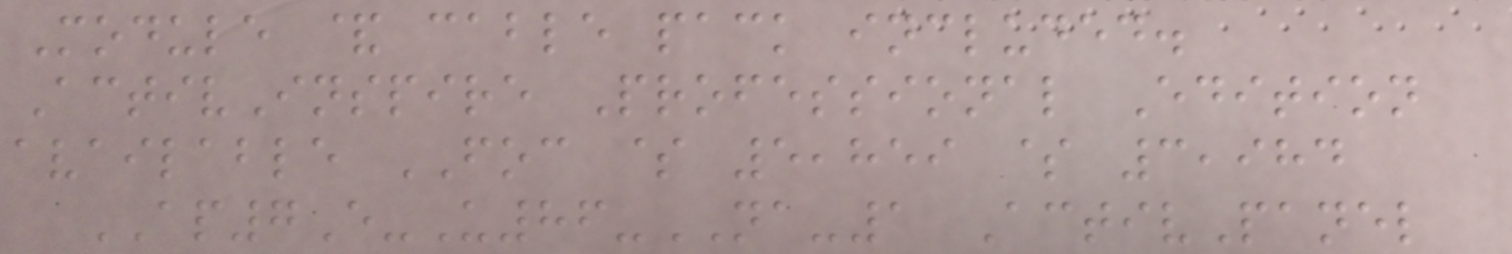Module & cable pack included.
ActivInspire Professional Edition
available FOC $ 5,859 $ 3,984
AP7E-U86-NA-1 ActivPanel
